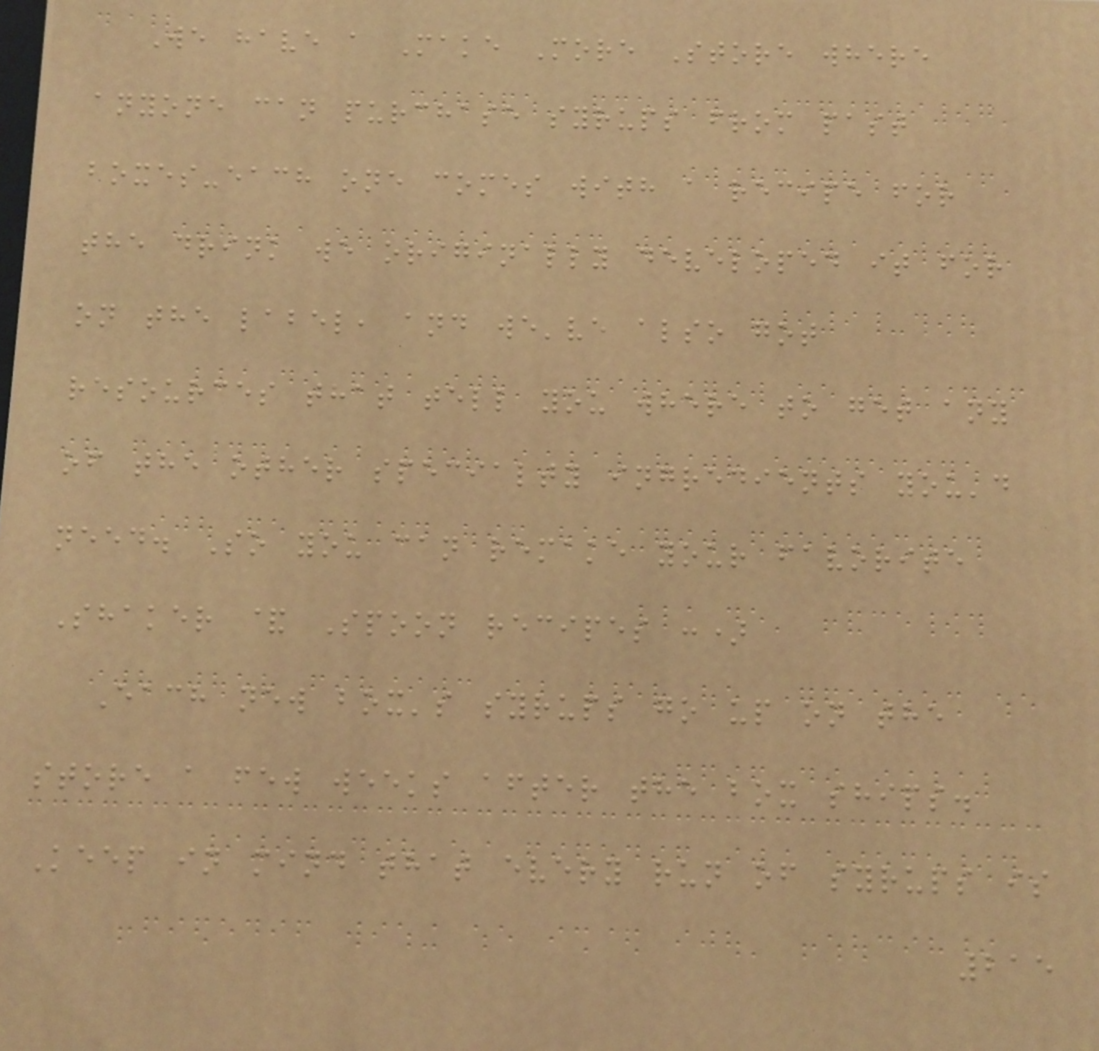We have a Make More Store where
anyone can purchase syrups from past
boxes-each one comes with a recipe for
the drink we originally developed it for
on the label, and we've also got
resources that tell you where to get any
of the other specialty ingredients you'd
need. So you can remake your favorite
Shaker & Spoon recipes :)
Each new box's syrups go up on the
store a few weeks after the box ships.
Keep in mind that every run of syrups is
215
